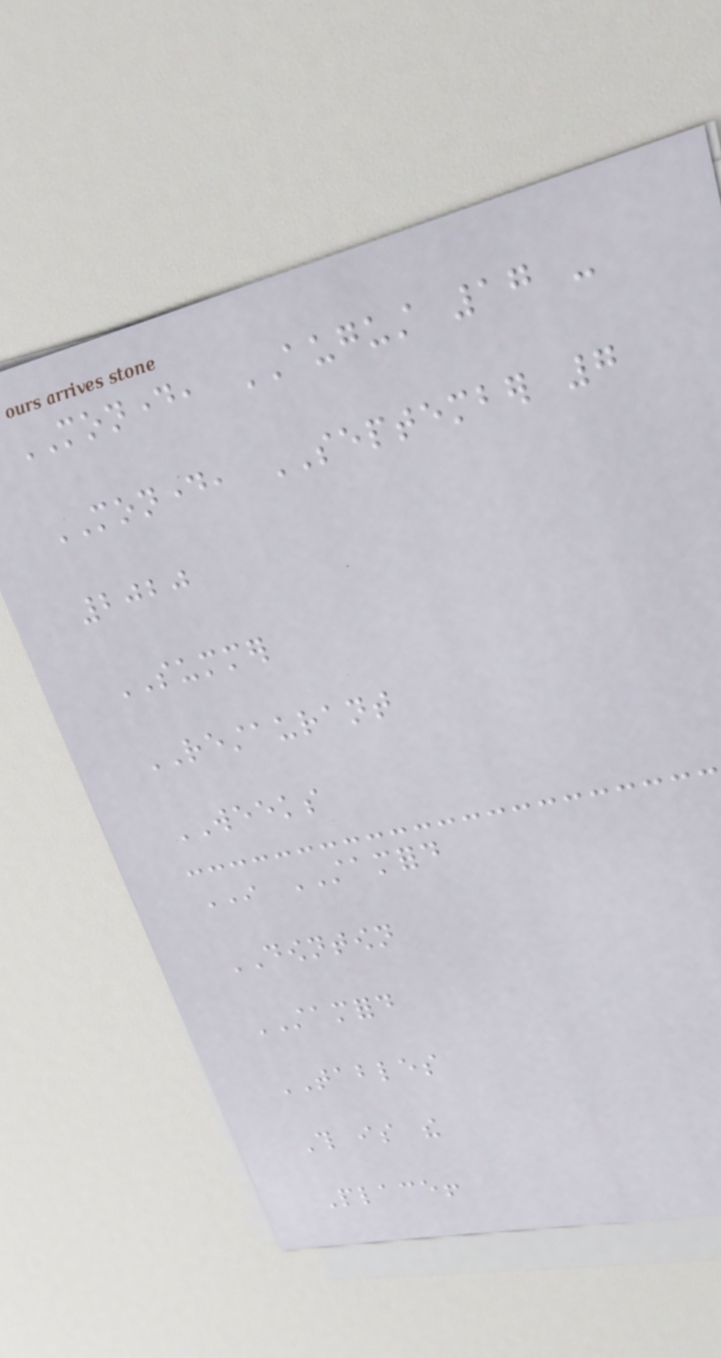MONDAY, AUGUST 17 -
MONDAY, SEPTEMBER 7
2020
SUMMER
RESTAURANT
WEEKS
IN STAMFORD
DOWNTOWN
STAMFORD
TABLES
This is the
Place!
